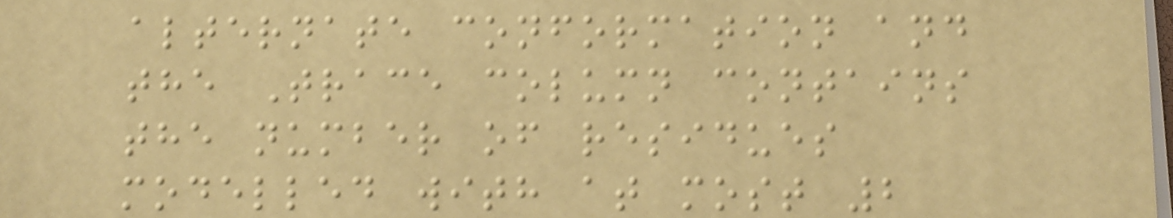alternate conformation and
the Trace column contains
the number of residues
modelled with at most 2
